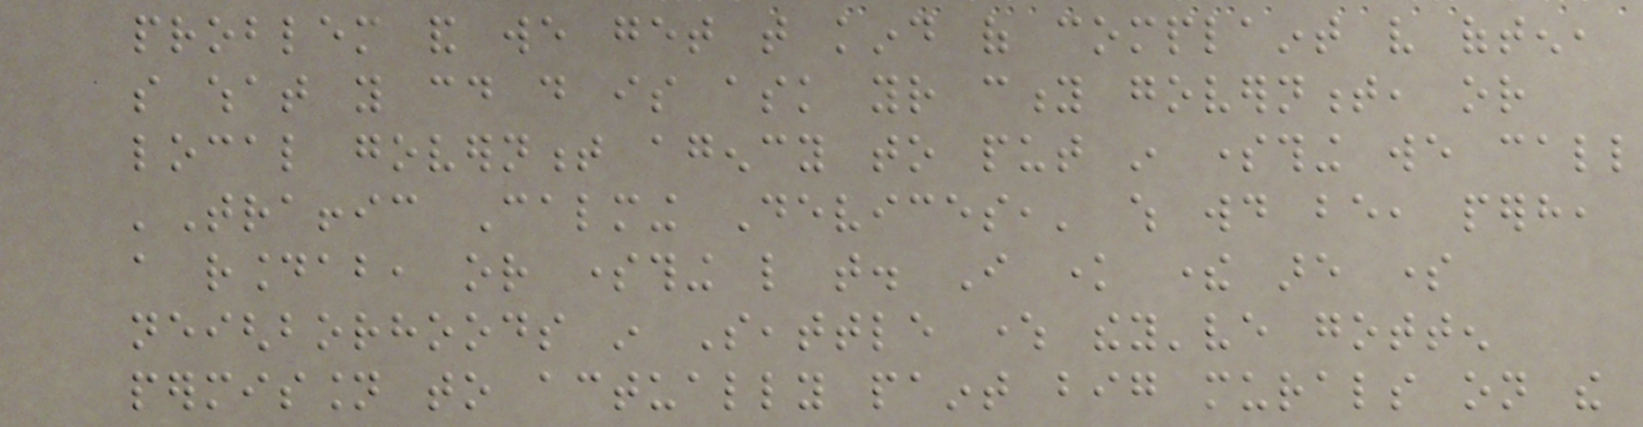problem and we get that kind of complaint very often,
so what you could do is ask your city government, or
local government agency to put in something we call
'Traffic Calming Devices,' which would be, perhaps,
a roundabout, or something like that. I know there are some
neighborhoods in Seattle where they've gotten
permission to actually paint big murals on the
